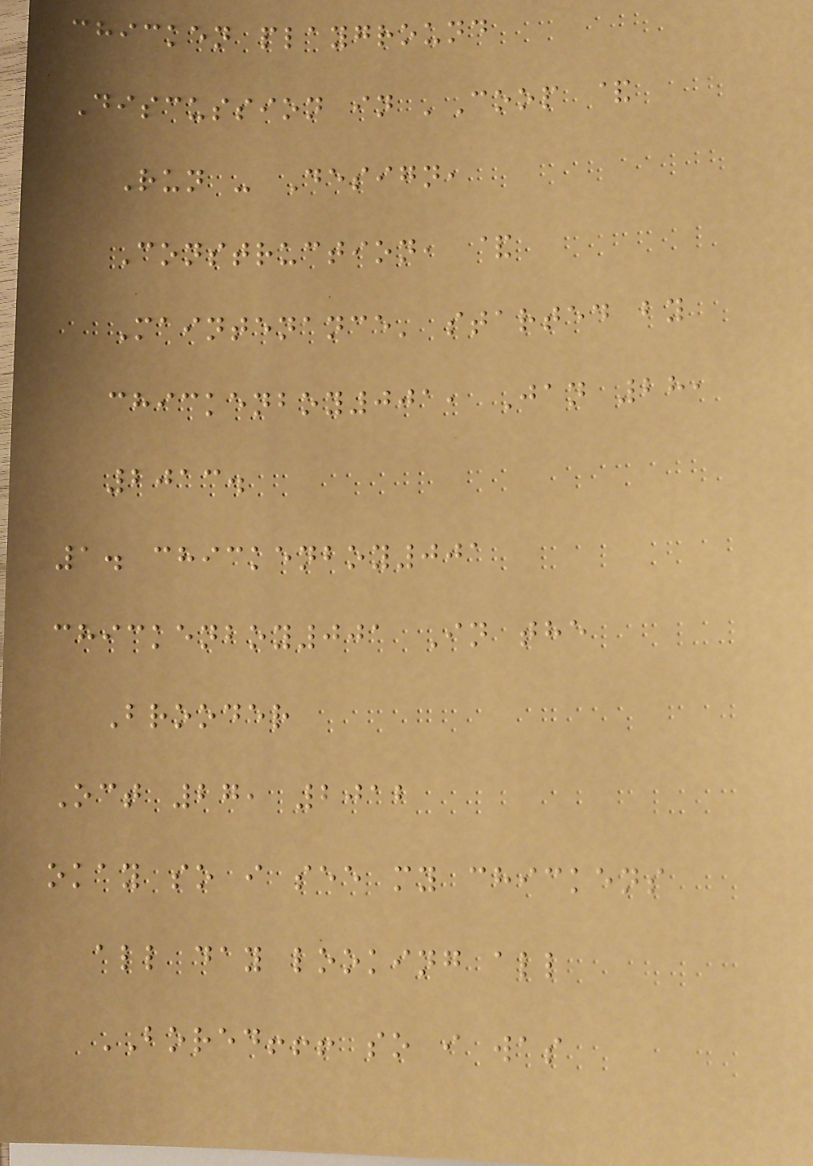chicken playground
Discussion in 'Coop &
Run - Design,
Construction, &
Maintenance' started by
chickenboy001, Jan 28,
2013.
1. chickenboy001
chickenboy001 In the
Brooder
Oct 27, 2012
okay so i see my chickens
all day looking all
BORED!!! so i was
